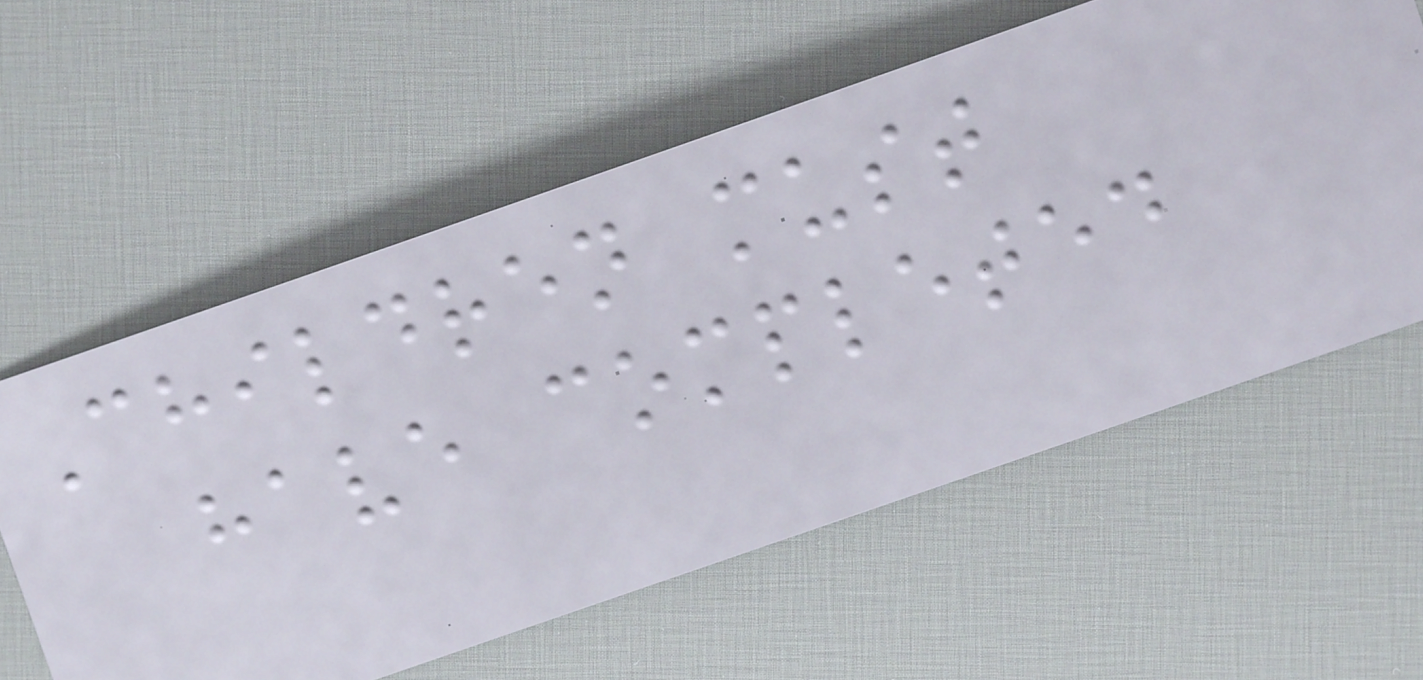Children must
have completed
